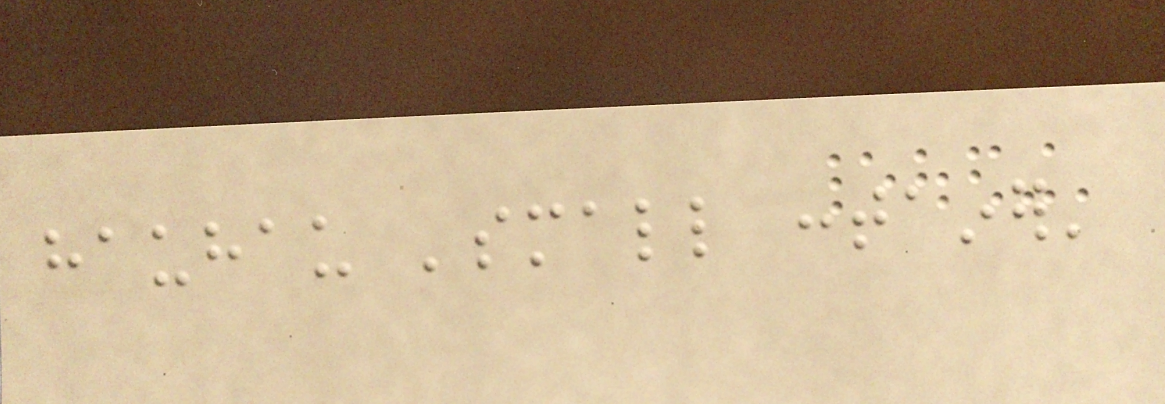hauhau 'small container'
